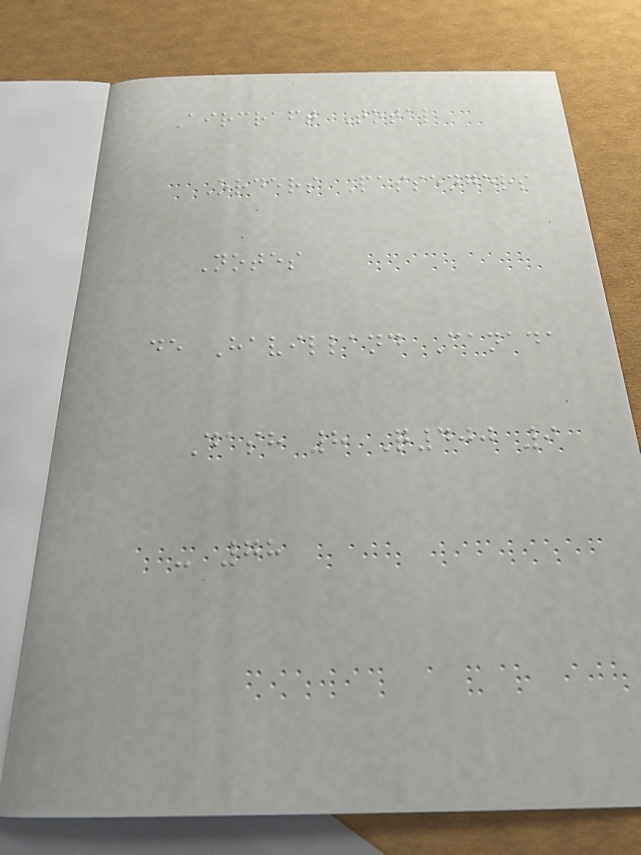Aircraft Total
Orders Passengers
Notes
de Havilland Canada
Dash 8 Q400 9
- 78
